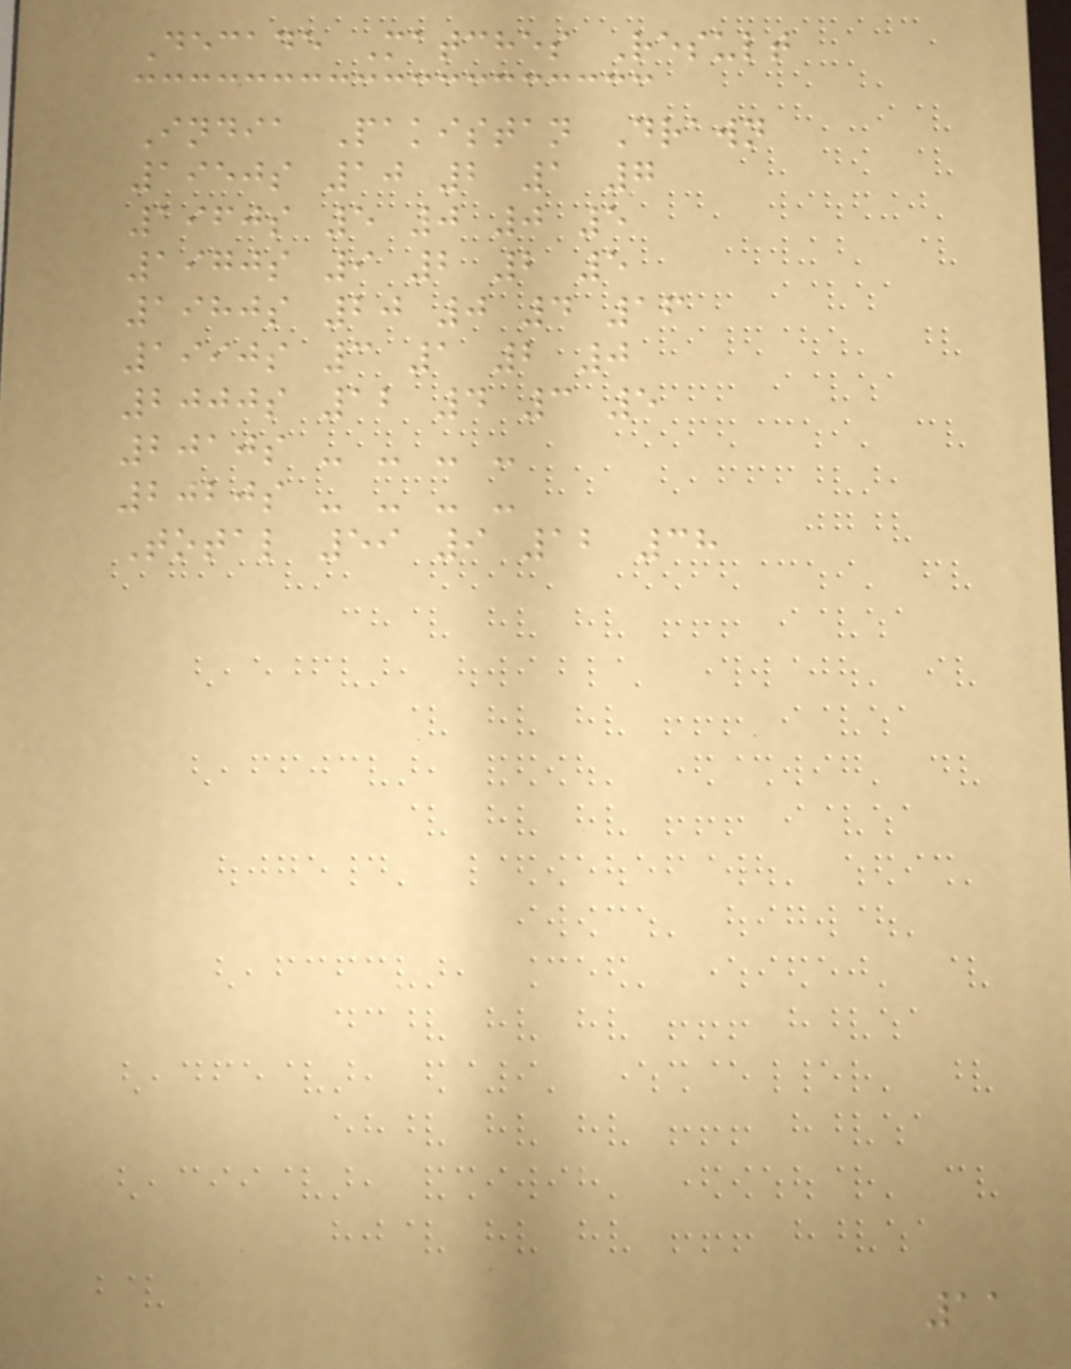Decade Matches Result
India Pakistan Drawn
1950s 10 2 1 7
1960s 5 0 0 5
1970s 9 2 2 5
1980s 20 0 4 16
1990s 3 1 2 0
2000s 12 4 3 5
2010s - - - -
2020s - - - -
Total 59 9 12 38
11
